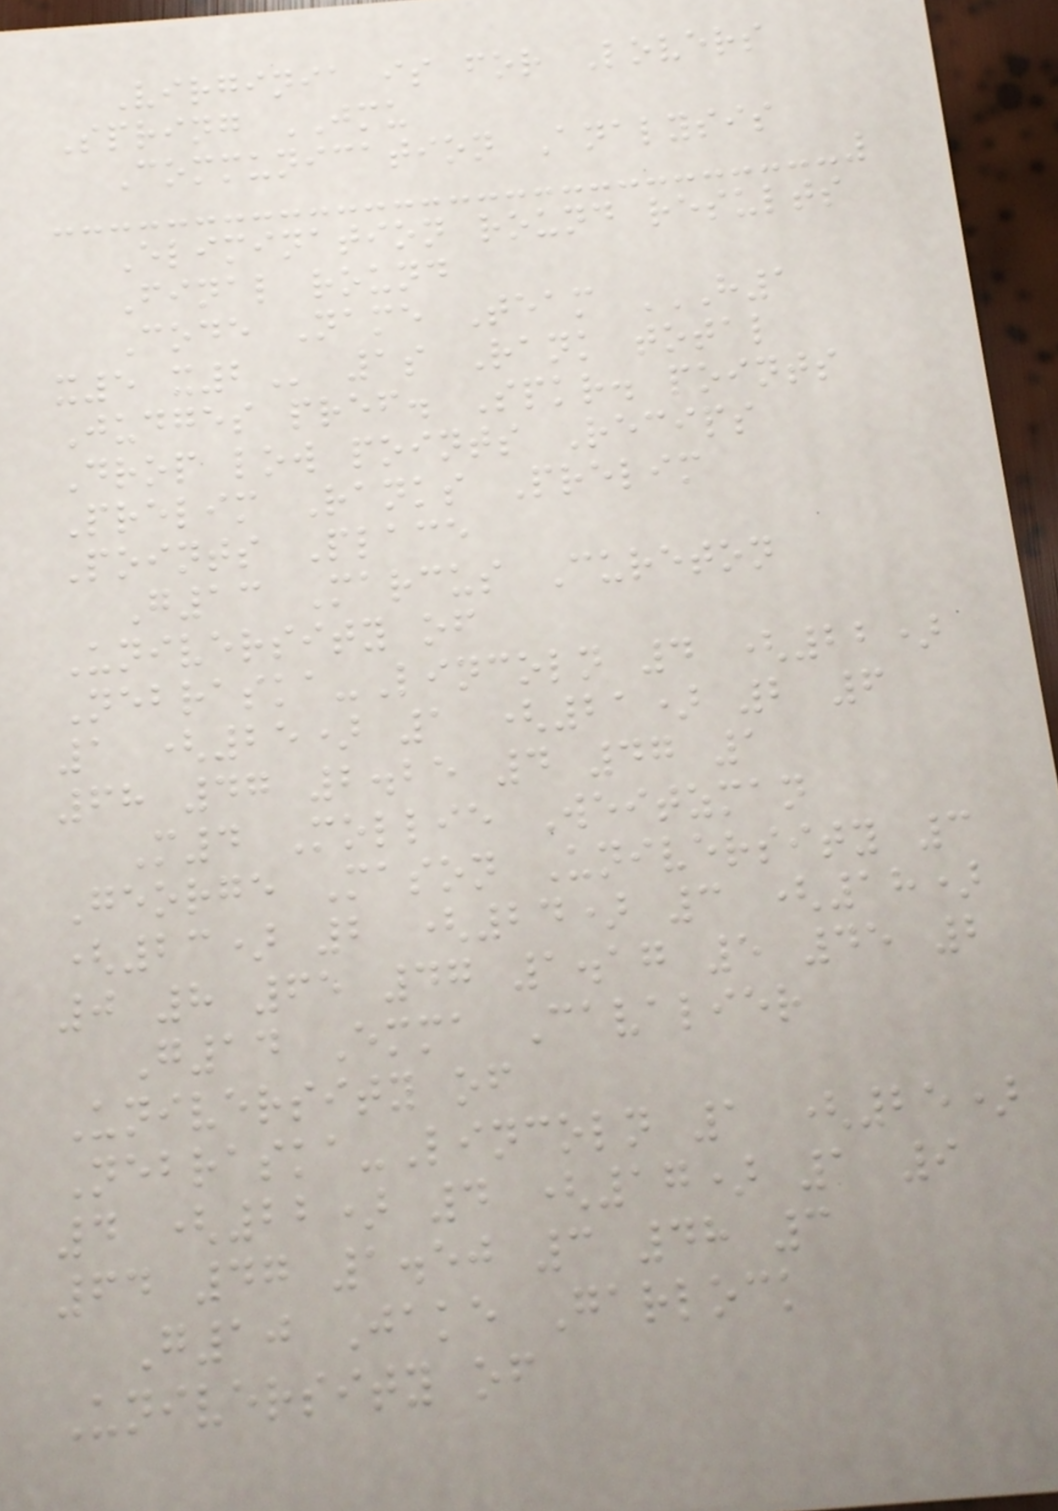Virginia is for Lovers
Spring JMU
Communication Analysis
Elimination round results
Final round
Code Name Team H1
X5 X2 1s Rank total
Judges pref. Spkr. points
Drop low points Recips
Prelim Ranks Prelim
Points Place
G13 Marcus Cureton
University of
Nebraska-Lincoln 4 (22)
1 (25) 1 (21) 2 6
68 47 2.25 4 47 1
M4 Mollie Weitzman
George Mason University 3
(23) 2 (24) 3 (18)
0 8 65 47 1.17 5 45 2
G14 Emma Cavalier
University of
Nebraska-Lincoln 1 (25)
4 (22) 4 (17) 1 9
64 47 1.50 3 48 3
G10 Jake Garlock
University of
